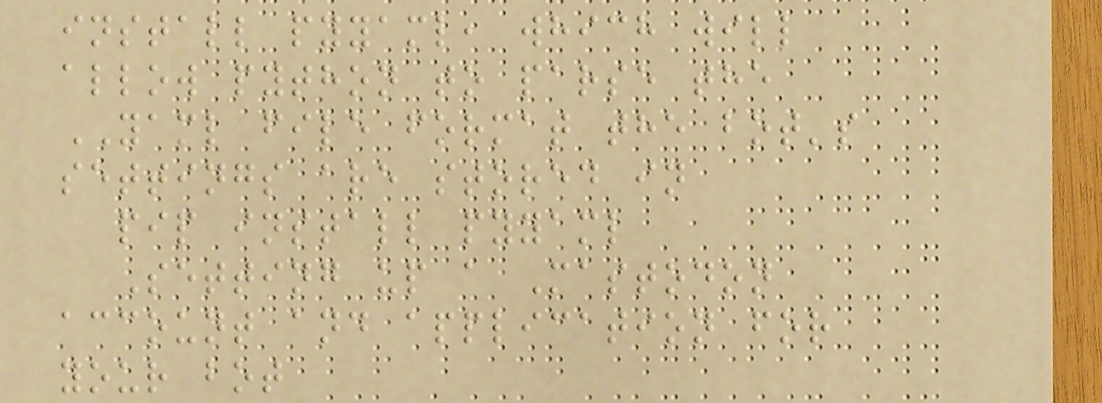install pyyaml, which will
allow python to parse the
YAML file format the bot's
settings are stored in
pip install pyyaml
Setting up a Mastodon
account and application for
your bot
